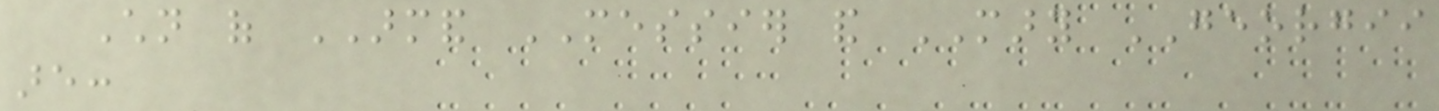Children of ARMAND MESSIER and MARY GEORGII
are:
